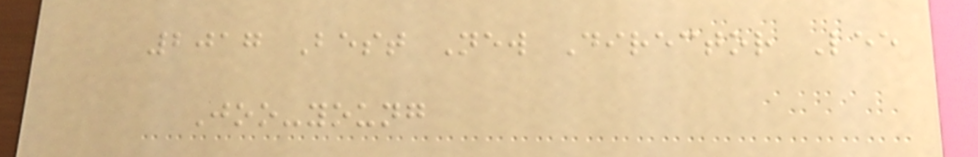2017 Best New Director Lee
Joo-young
